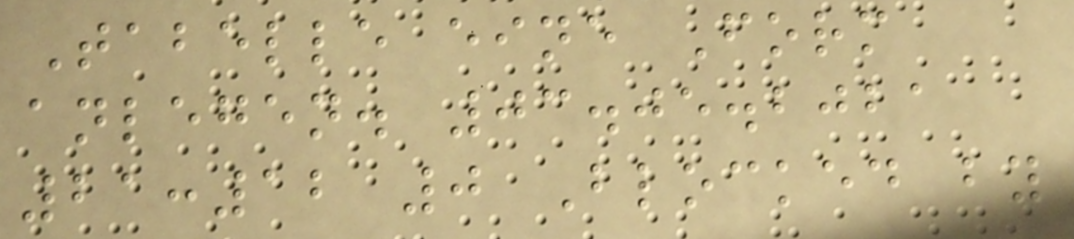Tabelle eine Form
anlegen. 03.05.2021
21:12 0 Blocked by
